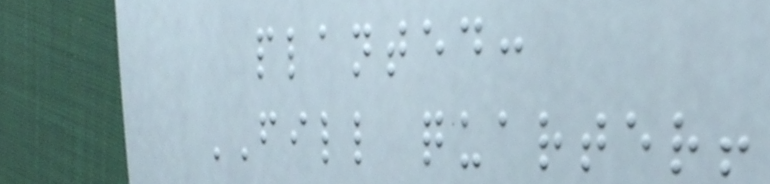planted:
FILL quarter!
